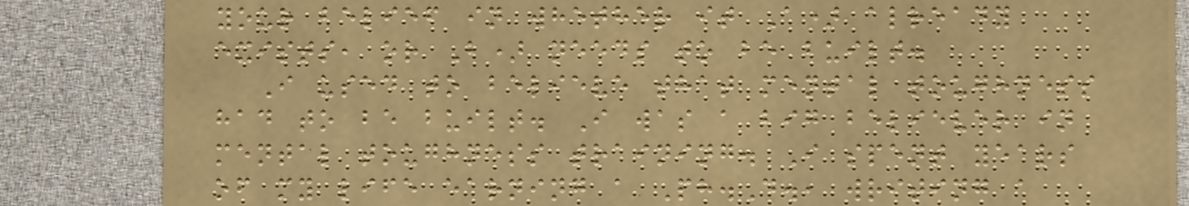your belief in whether it A) already
exists, or B) needs to be built.
I used to believe that mental toughness
had to be built. I was a big believer in
mental toughness training. I spent years
of my life earning a Ph.D., writing a
